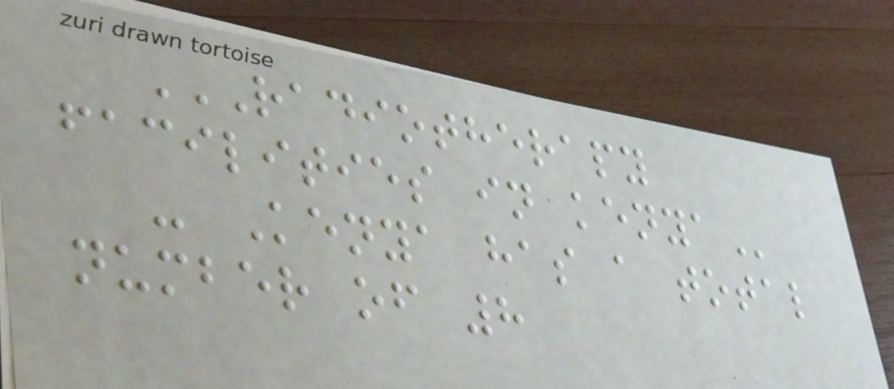RADIOTHERAPY
FACILITIES IN KENYA
- Kenya has a total
number of 8
